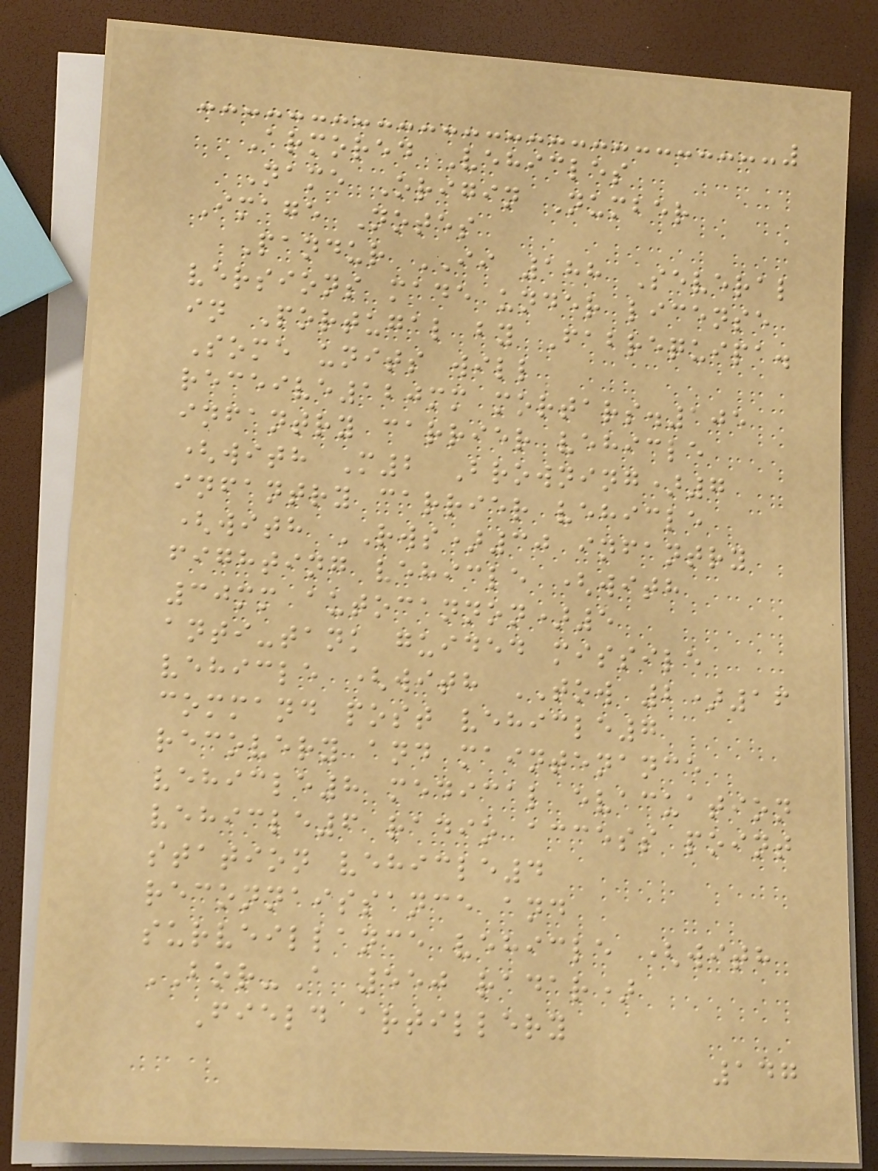Armored Vehicles
Name Origin Number
Image Notes
Pandur II 188 Several
versions made under license
in Portugal by Fabrequipa.
Some units will
receive120mm mortars.105
infantry carrier vehicle
(with M2 Browning)7
infantry carrier vehicle
(with RWS)30 infantry
fighting vehicle (with
30mm autocannon)5
anti-tank guided missile
vehicle (with TOW 2)16
command post vehicle7
recovery and maintenance
vehicle8 medical evacuation
vehicle6 radio access point
station vehicle4
reconnaissance and
surveillance vehicle (with
BOR-A 550 radar)
Field artillery
147
